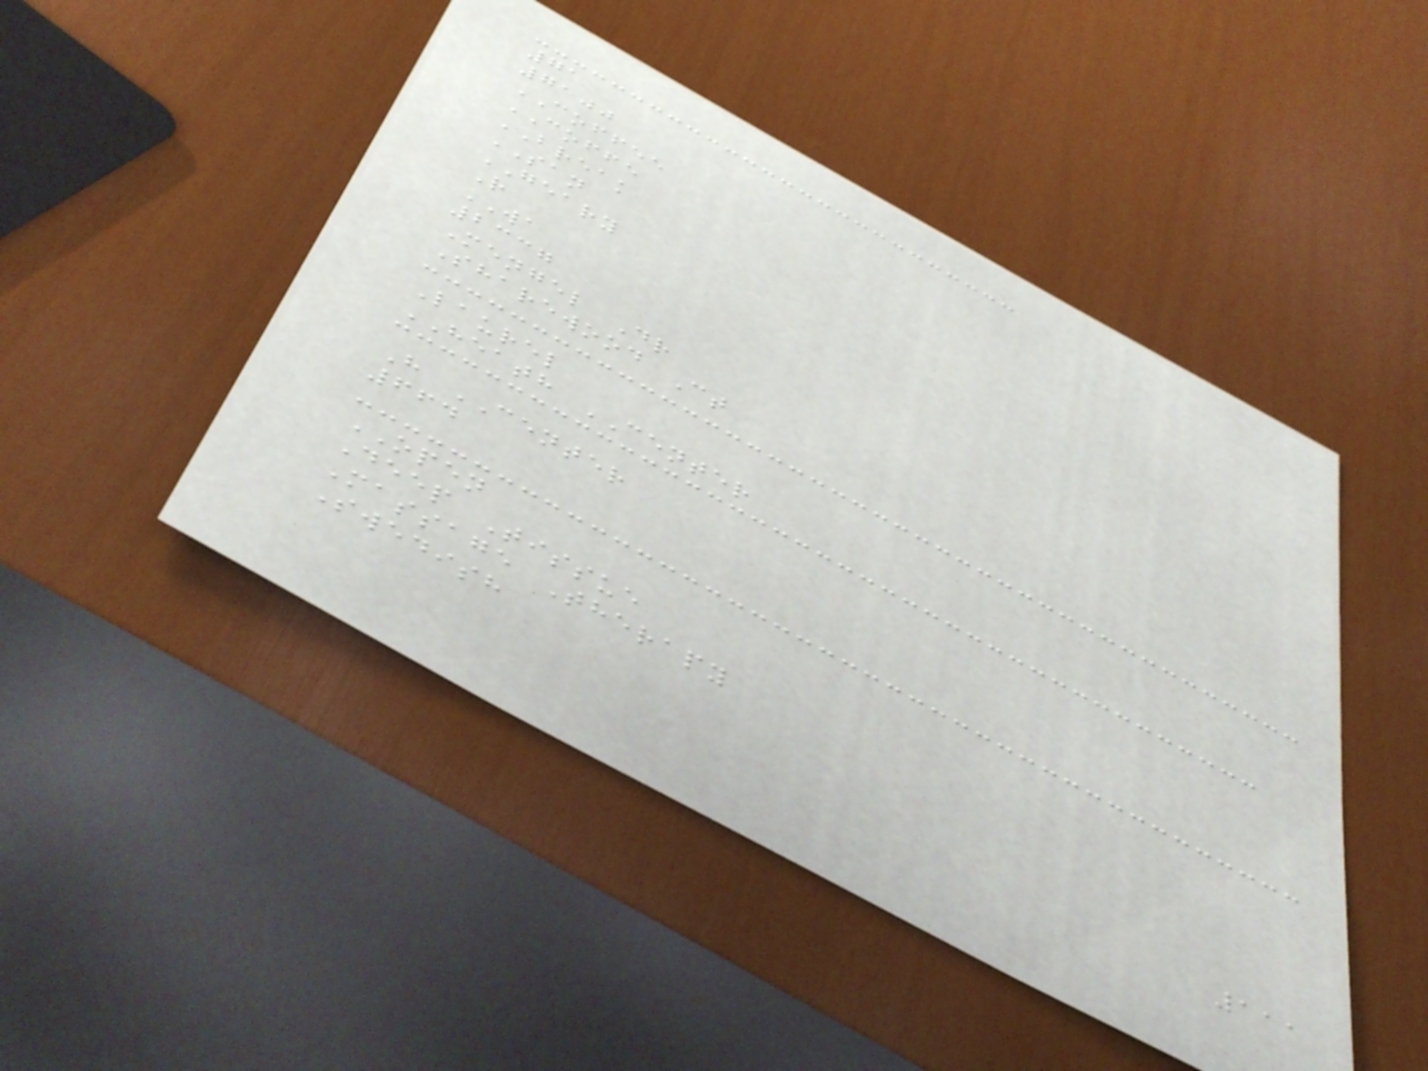71
7100
COFFEE
COFFE
BREAK
SAN
GEARY
R
WA
2337
Mengel Dr
Sharewood Ct
Laurel
HEATH CENTER
H CENTER
664
OPEN
Deep Tissue
Massage Therapy
Swedish
111
